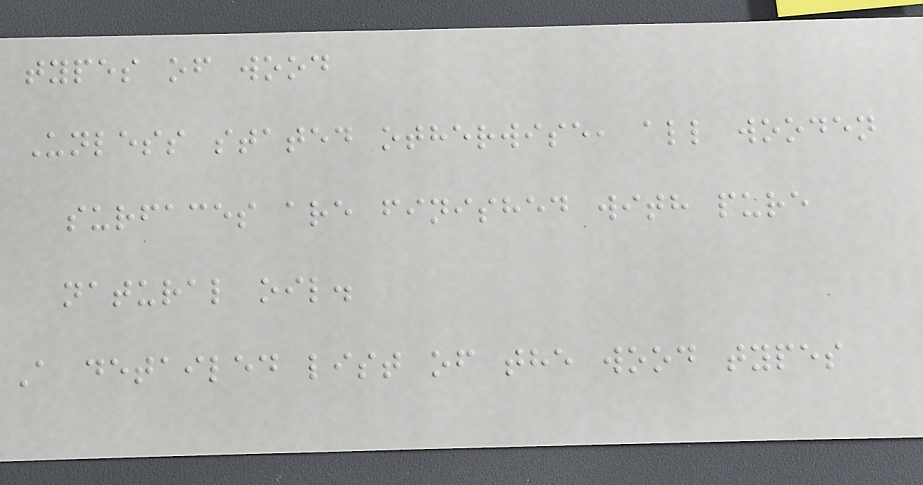types of wood
Unless stated otherwise, all wooden
surfaces are finished with pure
natural oil.
A detailed list of the wood types
